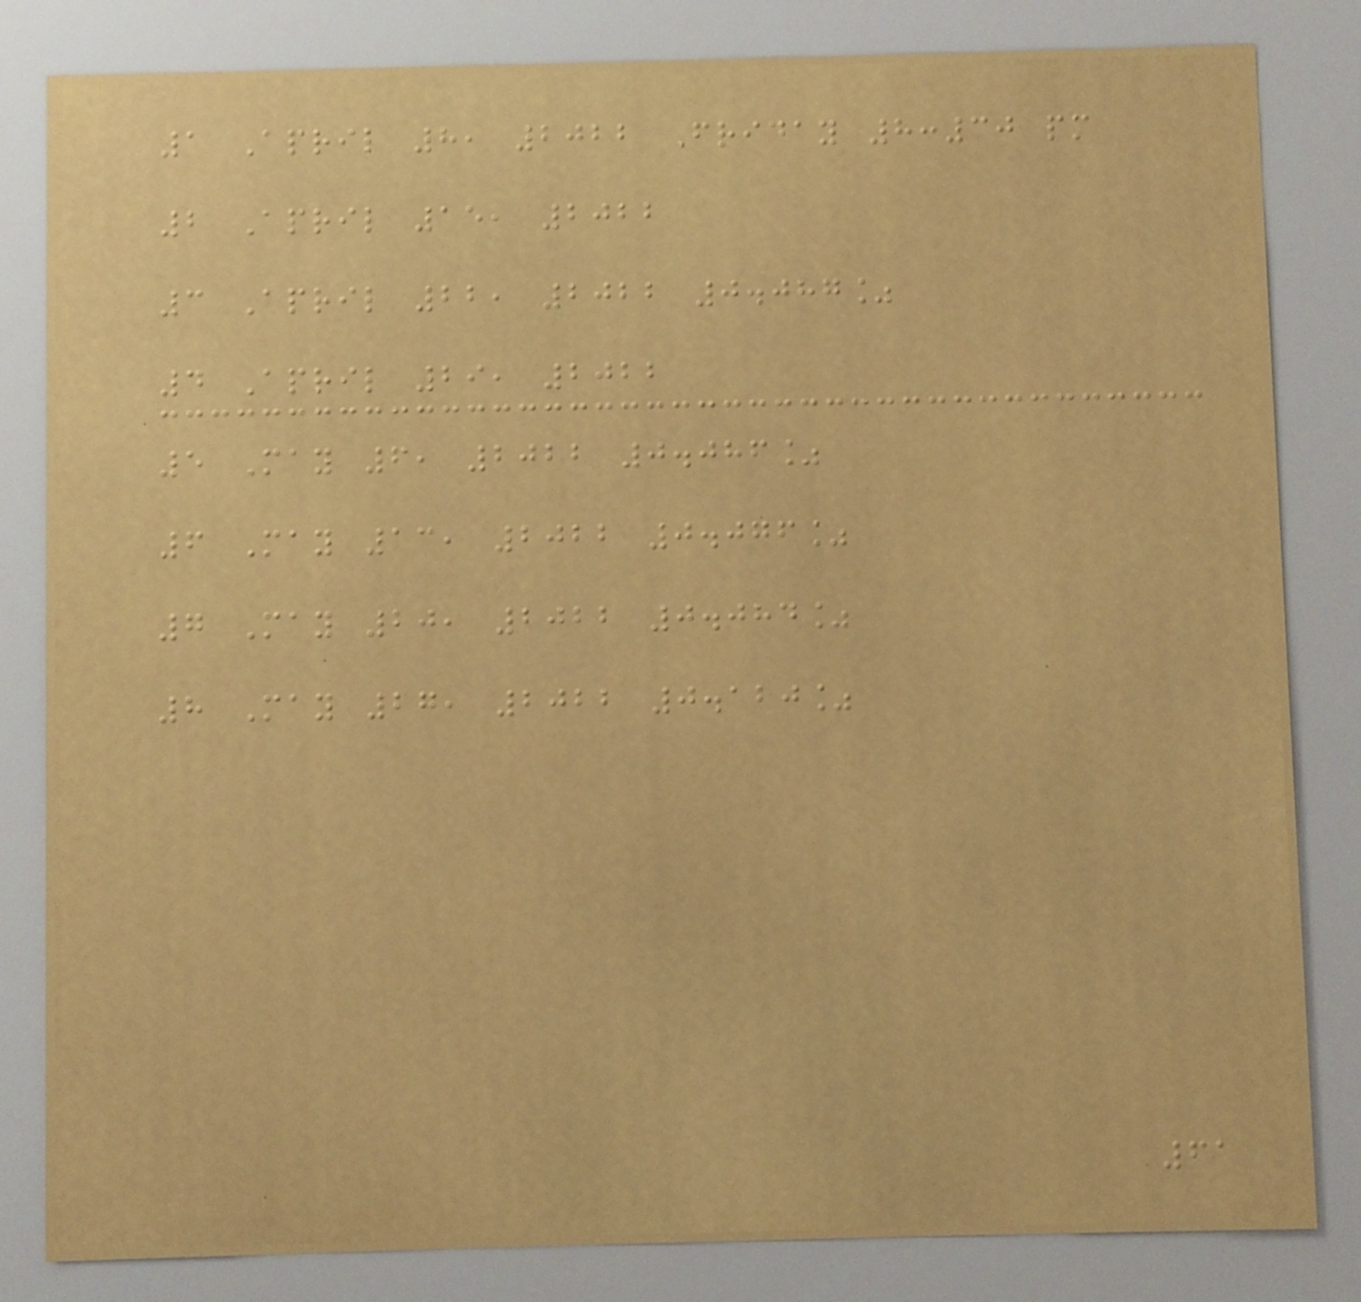1 April 8, 2022 Friday 8:30 pm
2 April 15, 2022
3 April 22, 2022 0.087%
4 April 29, 2022
5 May 6, 2022 0.086%
6 May 13, 2022 0.076%
7 May 20, 2022 0.084%
8 May 27, 2022 0.120%
61
